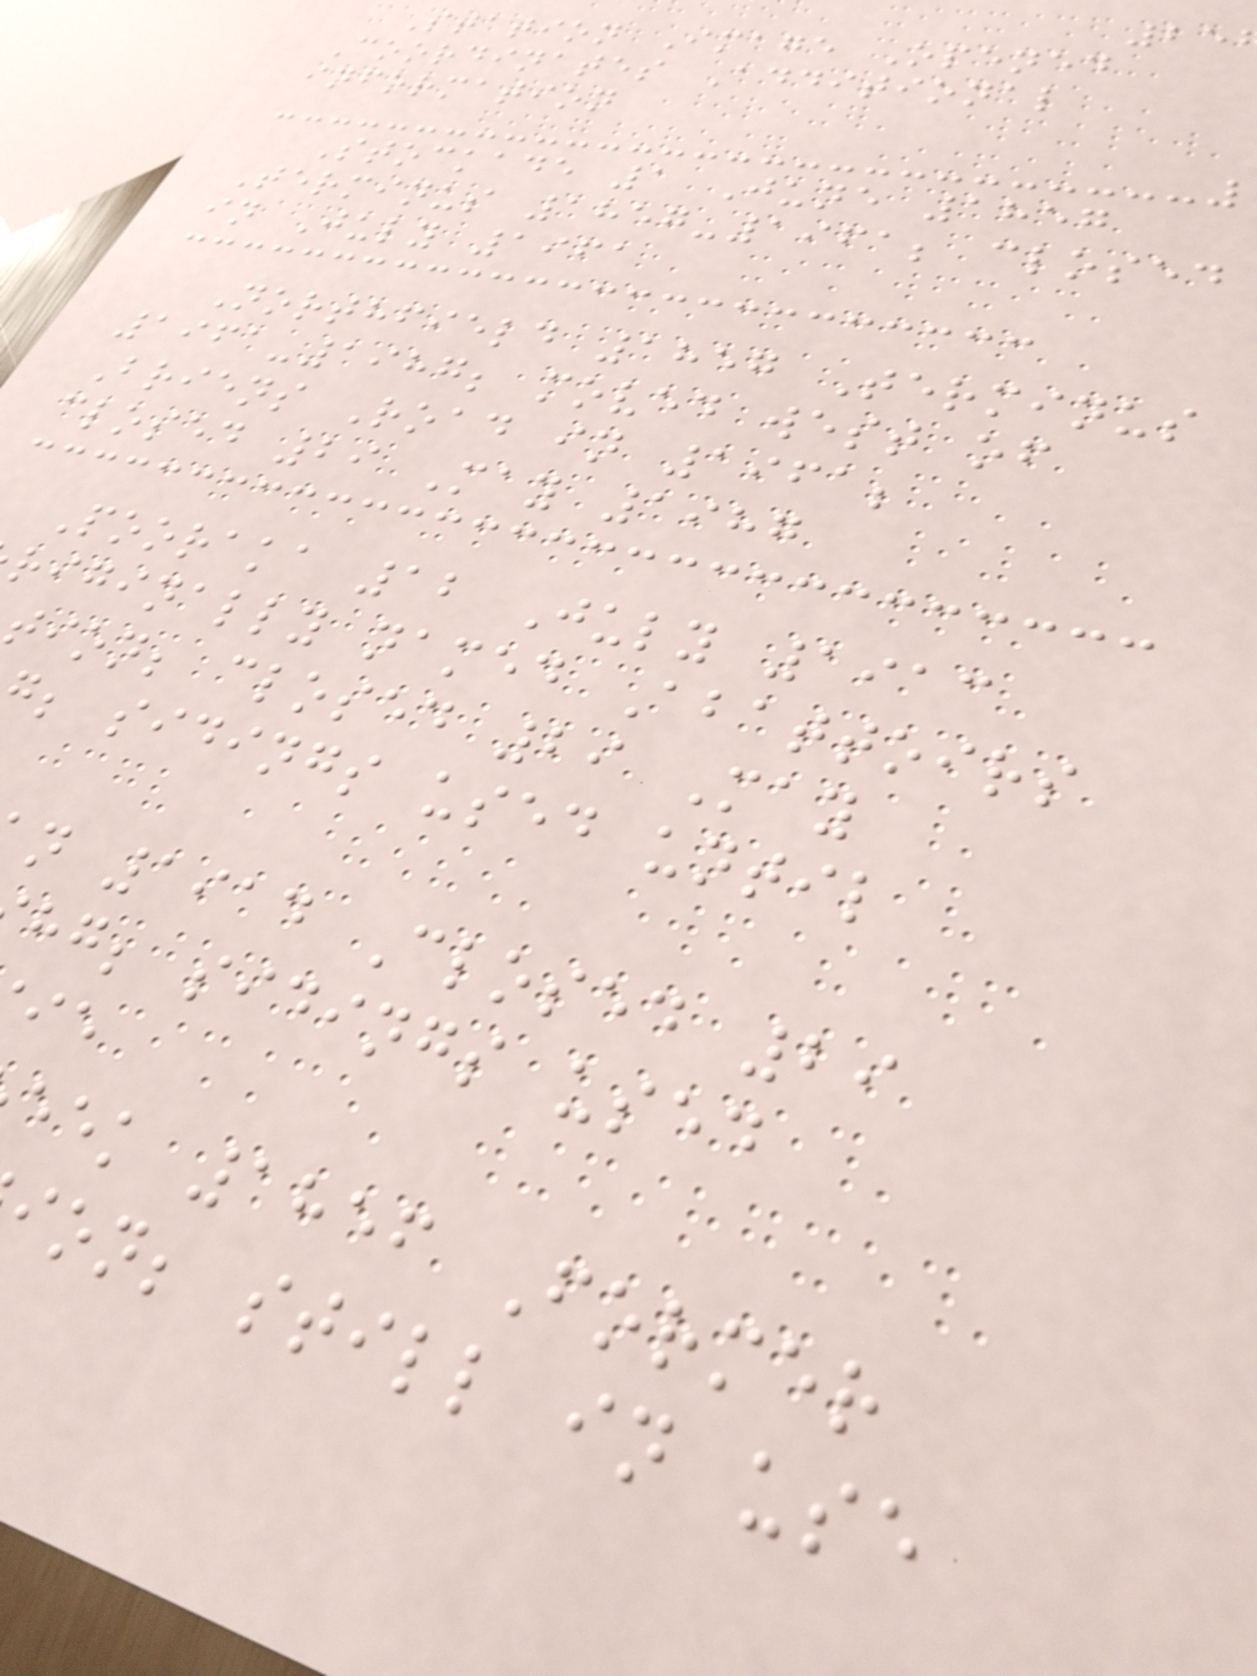Station Image Opened
Coordinates Additional
information
Stockade 1 June 1857
Terminus 1857-1961; closed
in July 1961
Northfield 1857 Terminus
1961-1987; moved west of
Briens Road in 1961;
closed 29 May 1987
Pooraka 12 July 1913
riginally named Abattoirs
tion; closed 29 May
; sidings used until
n 1914 Closed 29
hg; sidings used
eek 1856 Former
ion; still in use
